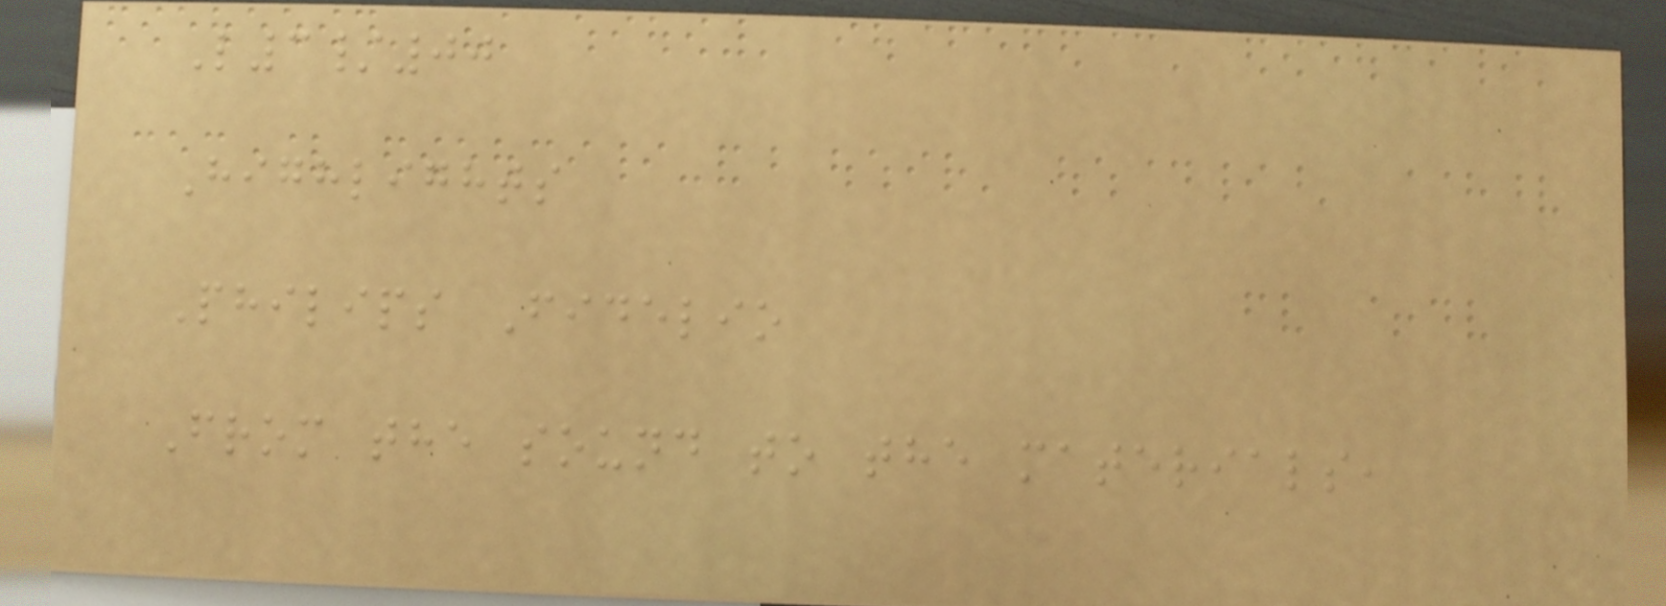L3/00
Highlights
Philips Fidelio
From the sound to the materials,
